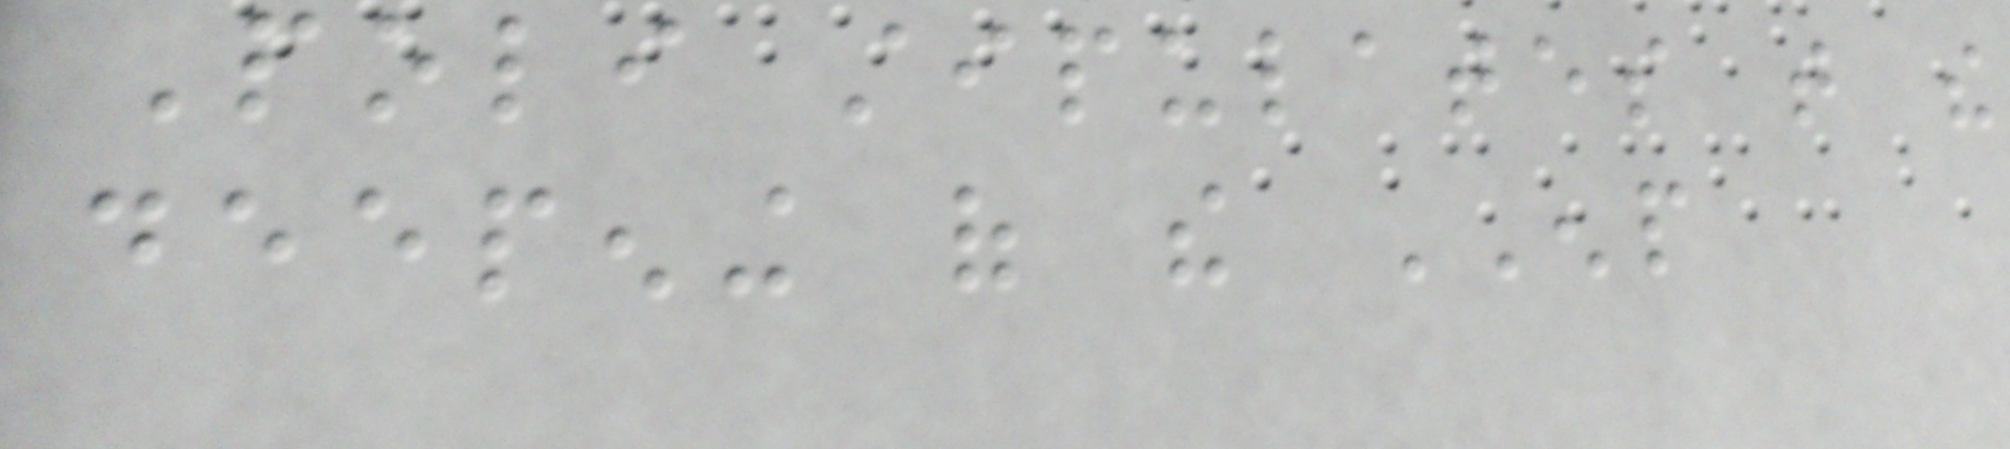Poli stipulates that the
deepening of the ENP
